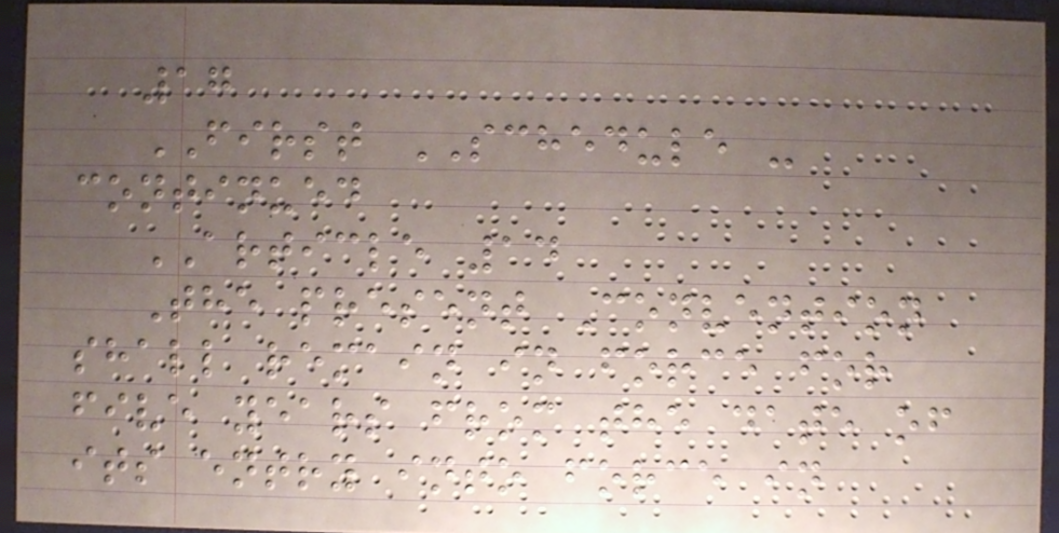17
FIRST SCHEDULE -
continued
ARTICLE 14
The present Convention
shall remain in force for
five years from the date of
its entry into force in
